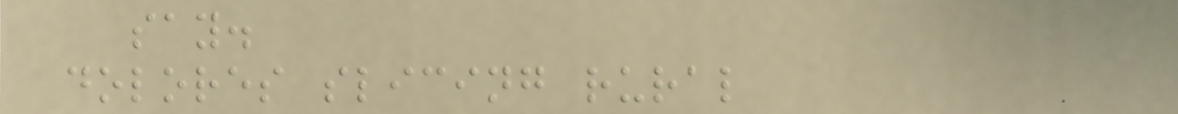say.
dolores slicing rural
